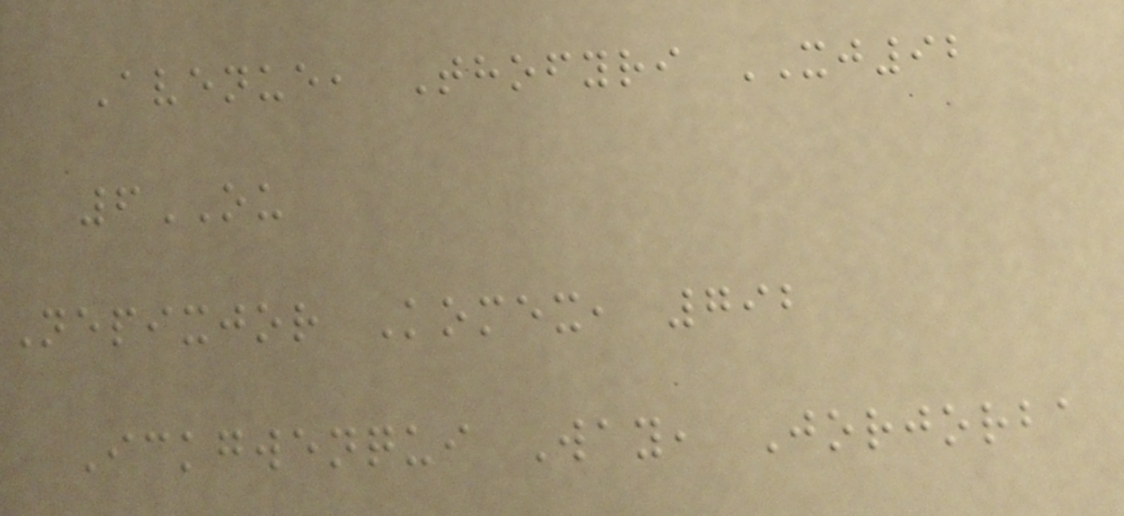Avenue, Thofyri XJ92
6OU
Nepixjor Komex, 792
Ickgwenqui Way, Jorjorba
